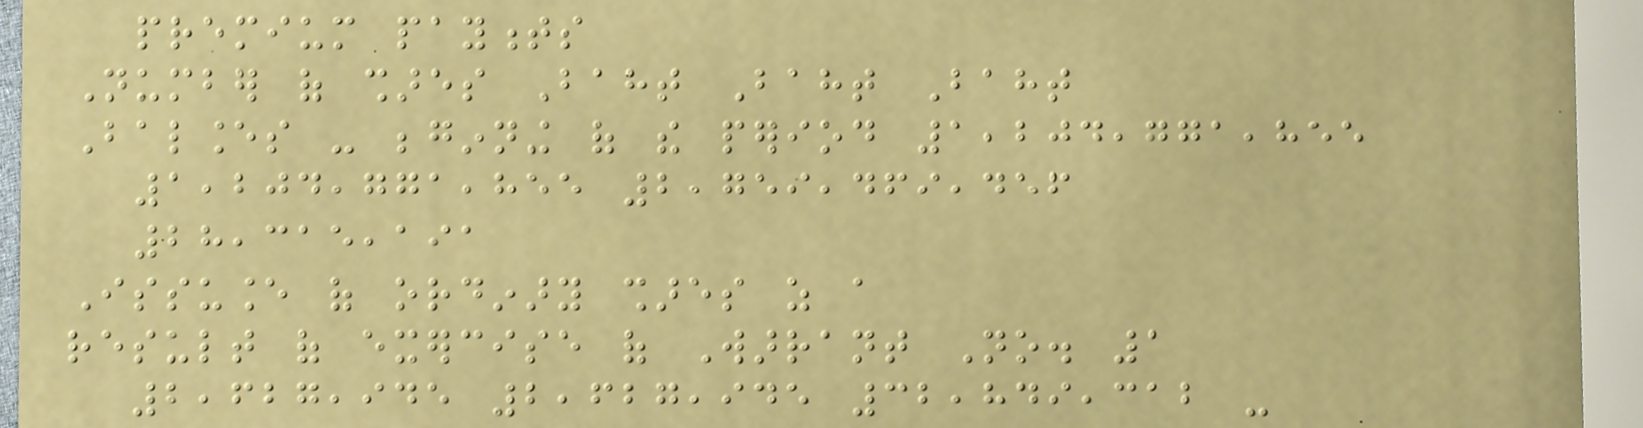premium payments
Number of shares Baht Baht Baht
Balances - beginning of the period 1,204,771,855
1,204,771,855 2,759,469,456
28,315,191
Issuance of ordinary shares as a
result of exercise of Warrant No. 1
2,627,945 2,627,945 32,849,312 -
